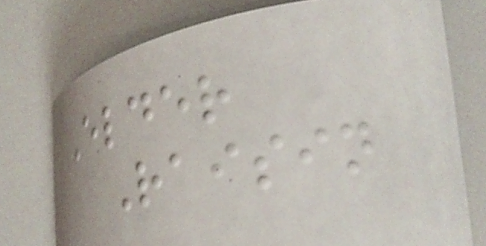Elder
Raisin
